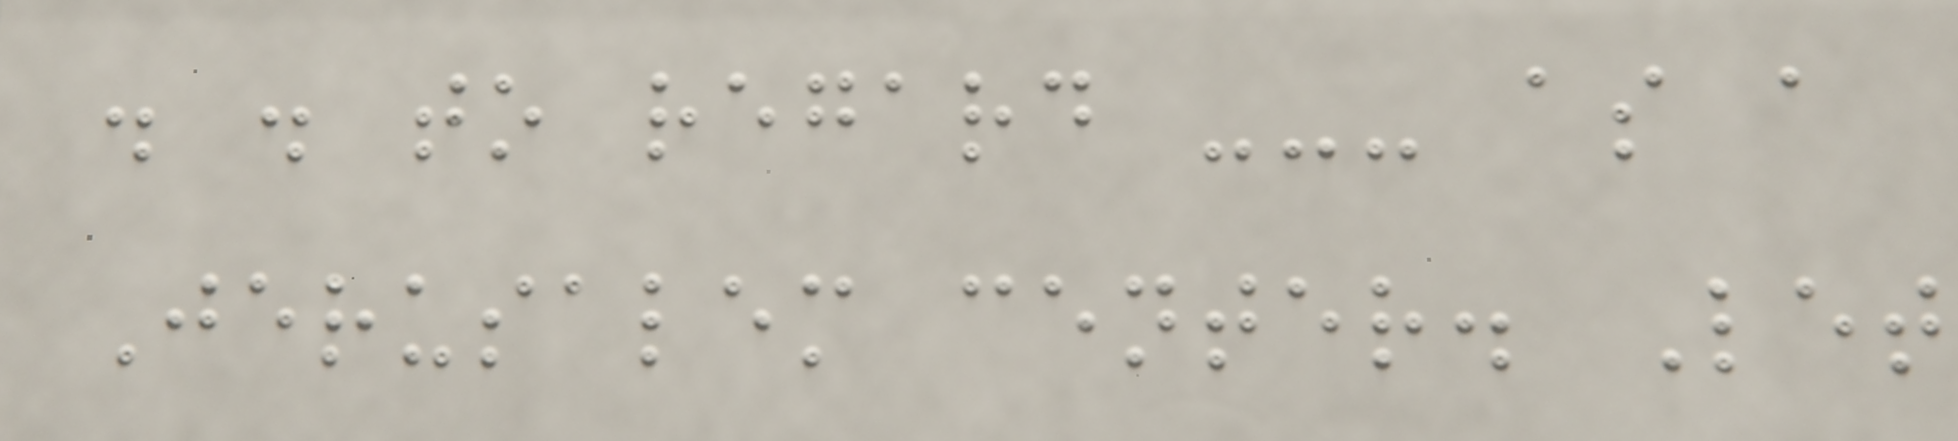. . to regard --- as a
Jerusalem center. Let
